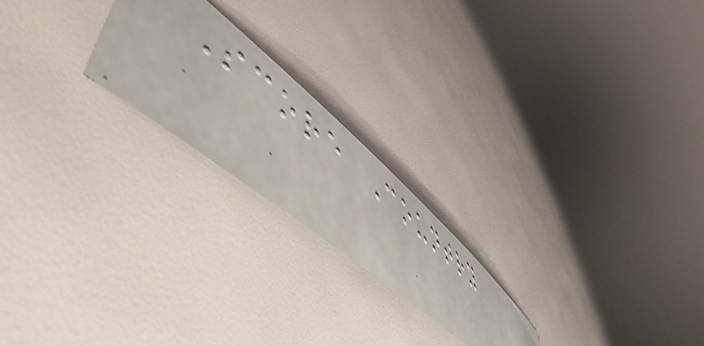Score Country
